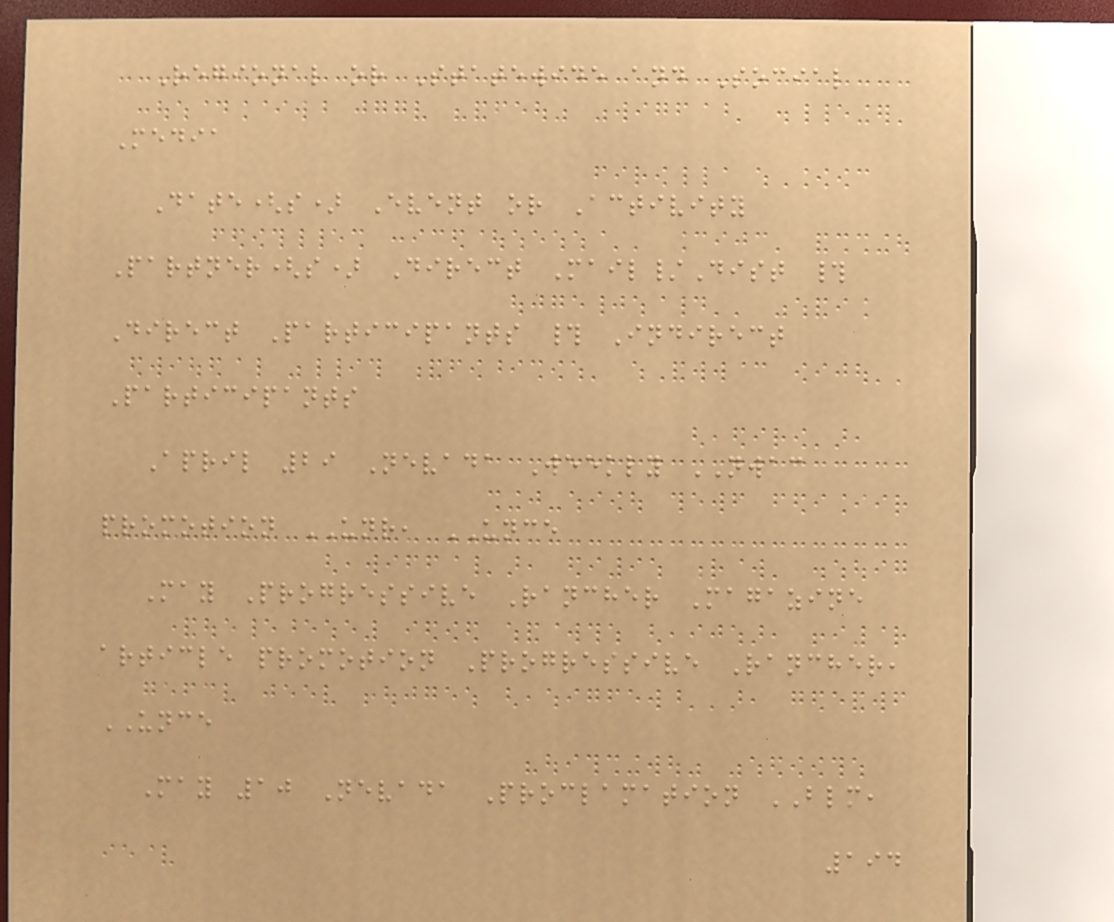Regional or Statewide and Social
Media
Date(s) Event or Activity
Partner(s) Direct Mail/Dist #
Direct Participants # Indirect
Participants
April 29 Nevada Weekly NWAC
promotion UNR, UNCE
May Progressive Rancher Magazine
article promotion Progressive Rancher,
UNCE
May 10 Nevada Proclamation BLM,
194
